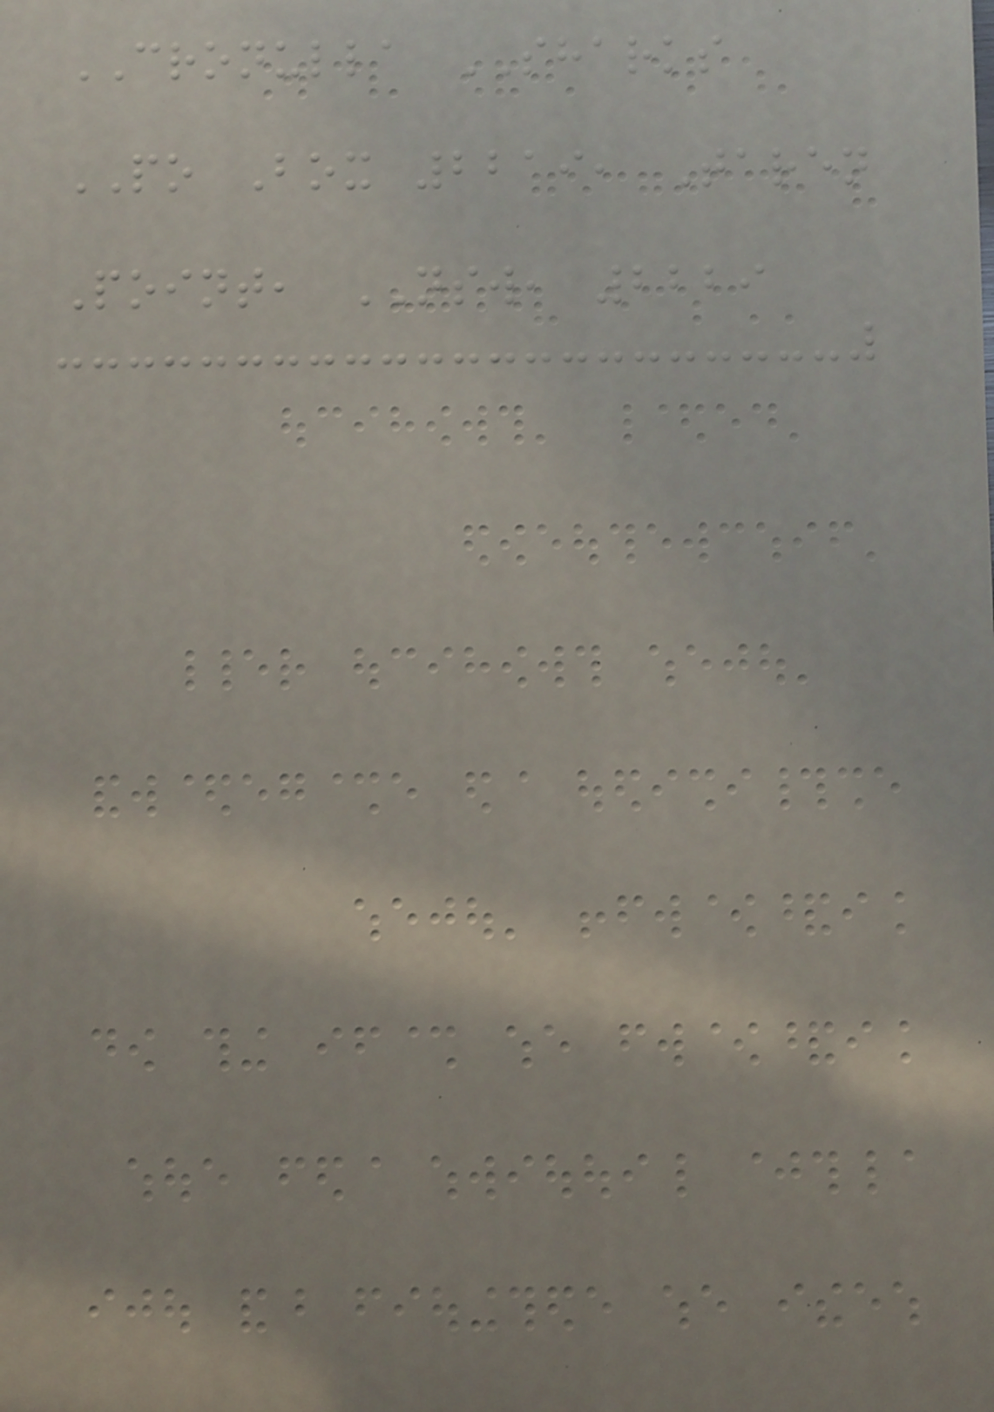CRONULLA SHARKS
PO Box 2219, Taren
Point, NSW, 2229
